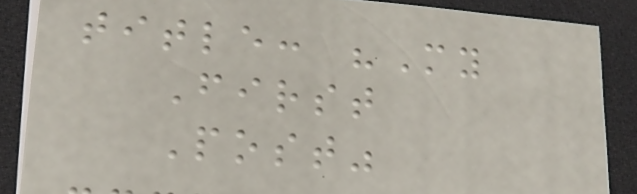title: "My
First
Post"
